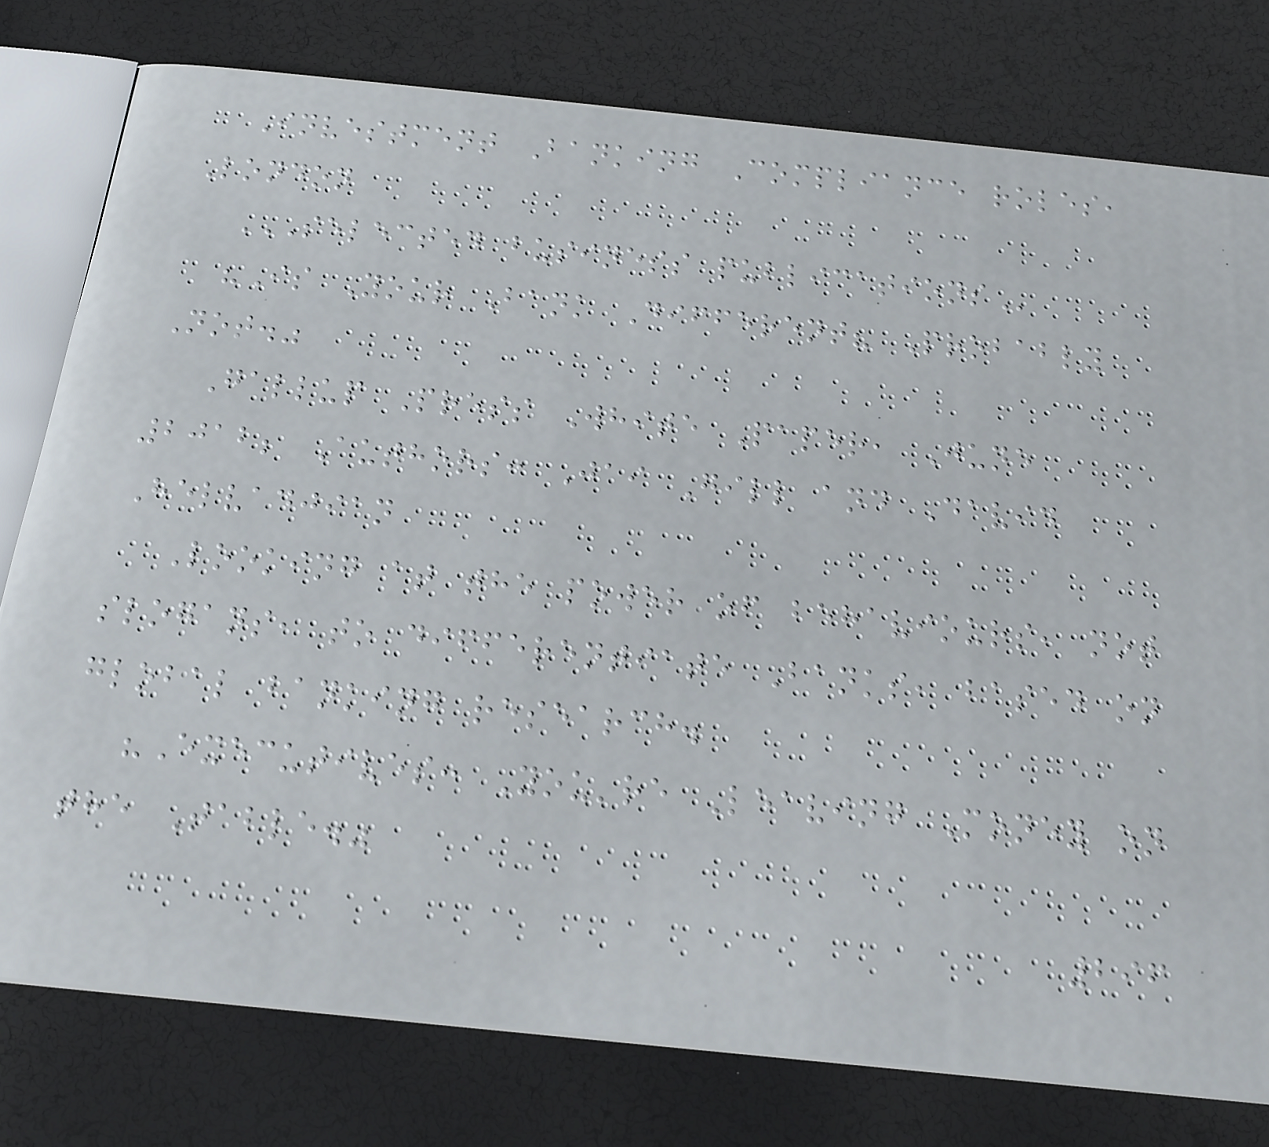Investment Banking Compliance roles,
London
SELECTED BUSINESS PUBLICATIONS
"Is Your Bank Different? Probably
Not."
Gallup Press White Paper, June
2012; Authors: Jai Gill and David
Helvadjian
Looking at the power of behaviours, not
slogans, to differentiate Banks, based on
global banking research.
"Executives: You're Leaving Money on
the Table."
296
